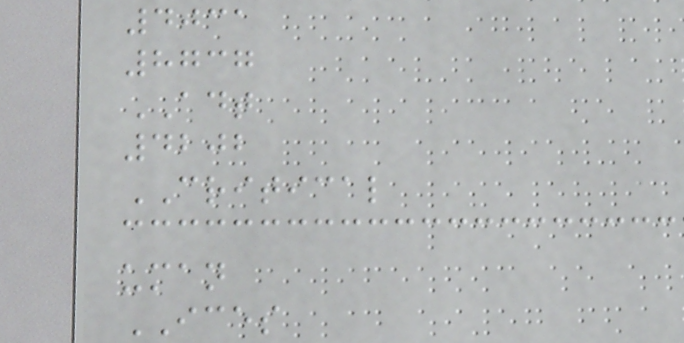4031
8737
ADT
4202
CRITICAL
uman
ICES
